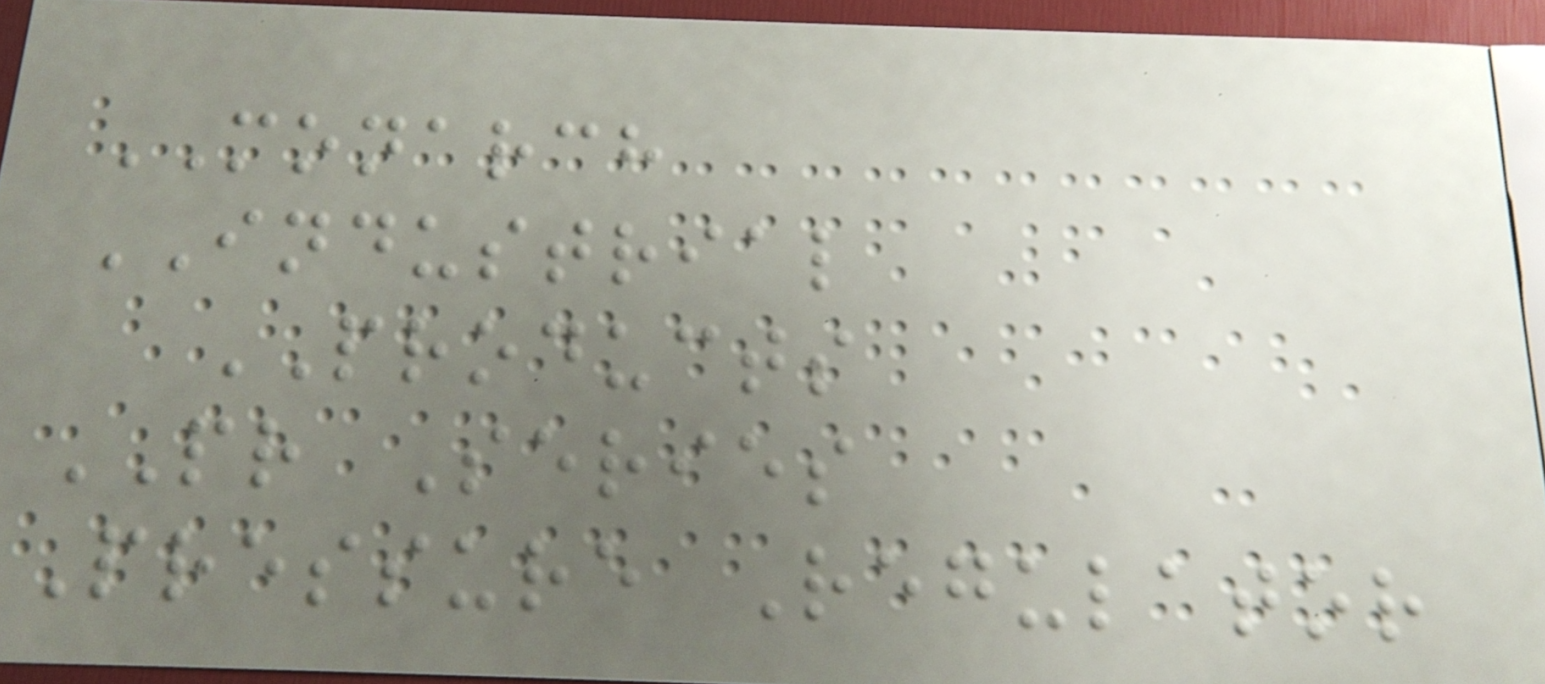MONARCH
INDUSTRIAL
PRODUCTS
PR Series
Pressure Regulator
